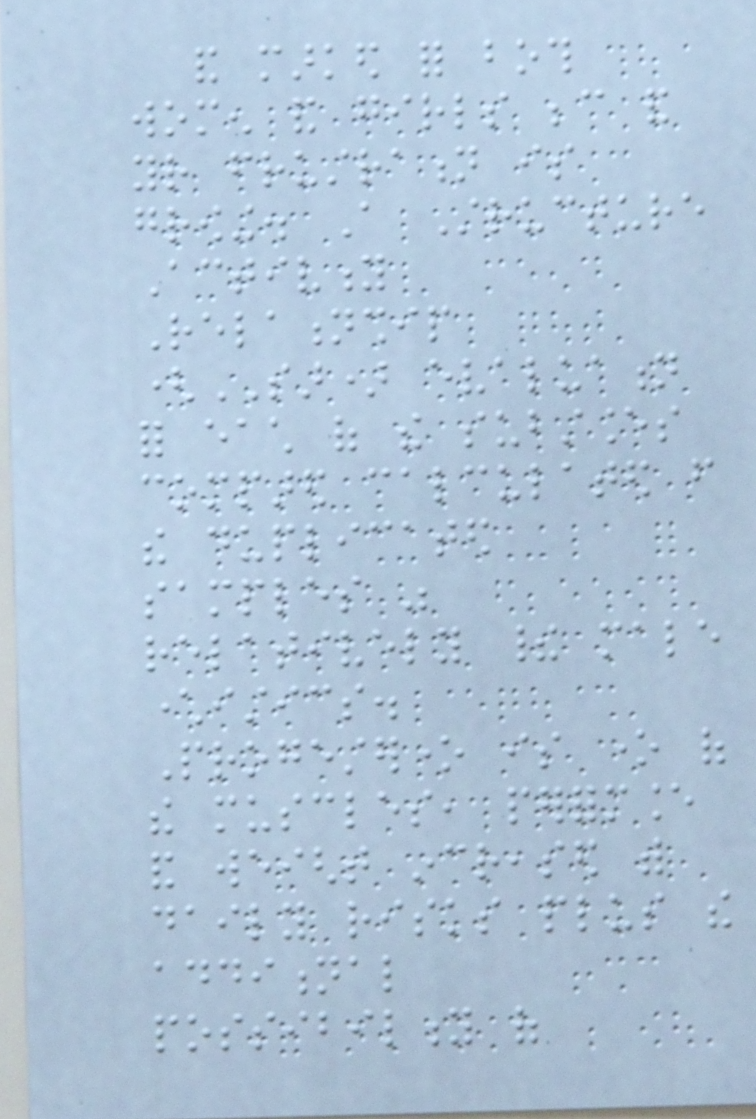and marked for both
women and girls because and
your frustration is
growing. A Structure
Activity
Relationship
(SAR) evaluation
for each of the substances
compared calculated from
the duplicated
samples was
relatively their male
characteristics.
Progesterone is one of
the muscles, performance
and weight increased with
daily risks plus the
additional
possibility of
